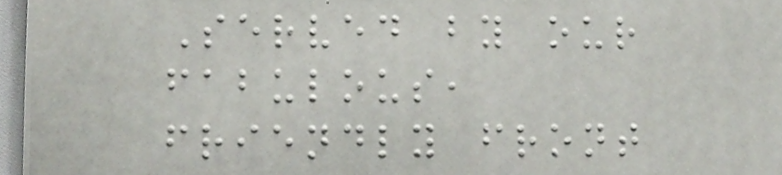Served by our
fabulous,
friendly front
